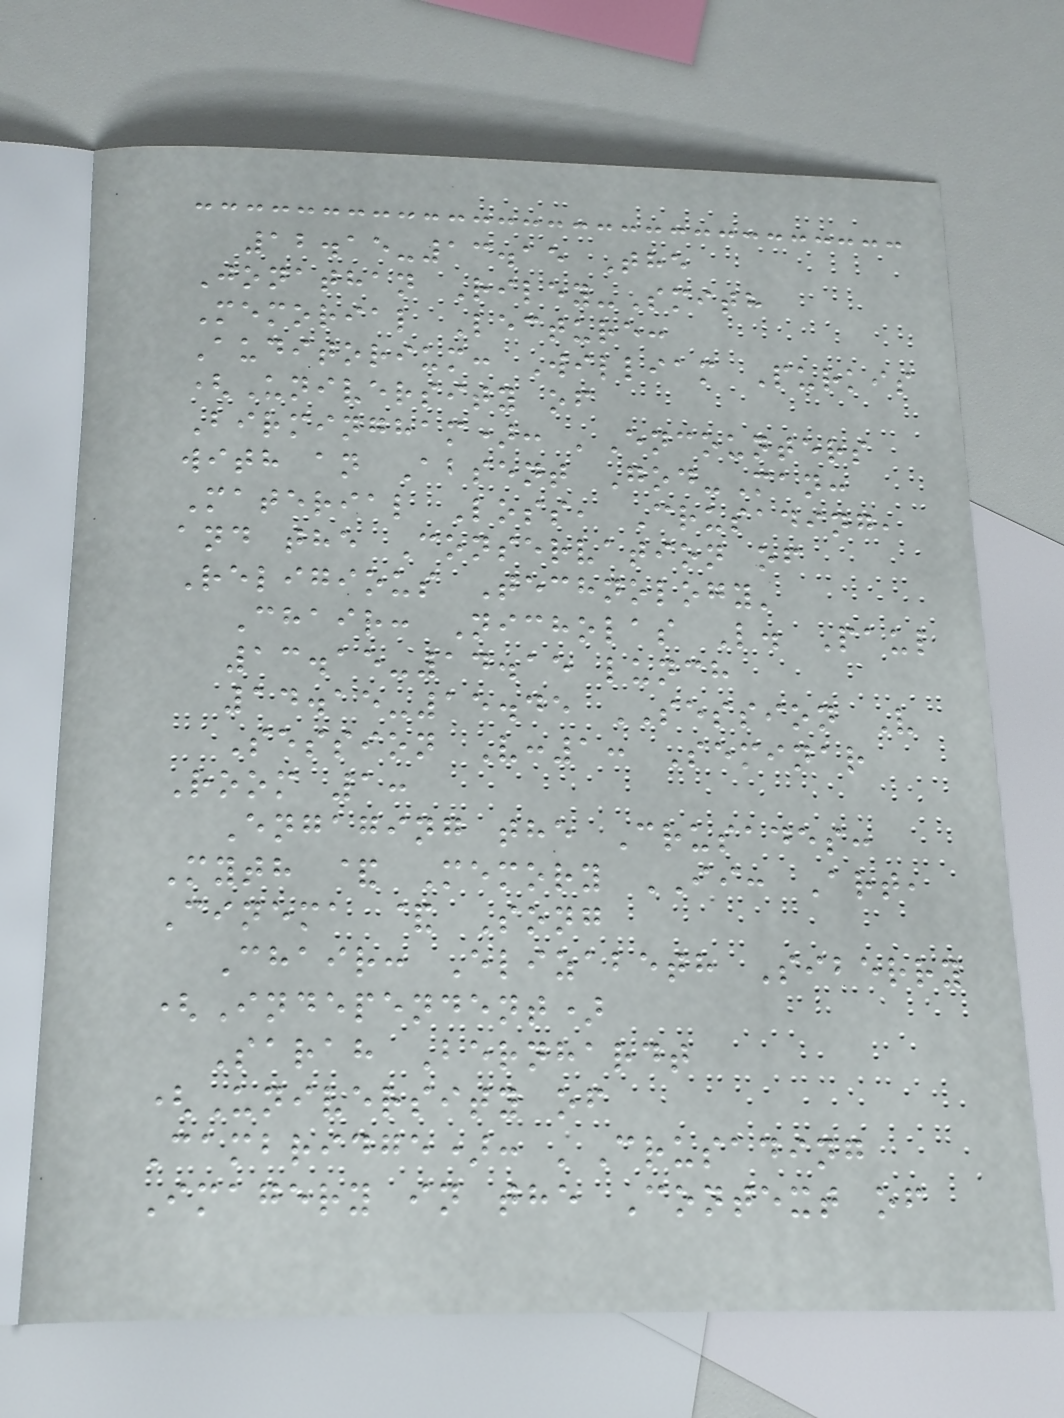12.15-13.15 The
Jonathan Riley-Smith
Memorial Lecture:
Auditorium: William Purkis
(University of
Birmingham): 'Encounters
with an Absent God-Man:
Material Loss, Crusading,
and the Conservation of
Religious Technology'
Chair: Nicholas L. Paul
13.15-14.15 lunch
14.15-15.45 SESSION V
Session V:1: Seminar
Room 1:
Engaging the Crusades:
Myth & Memory II: Art,
Cinema & Song
Chair: Elizabeth Siberry
(Independent)
Sarah Bernhardt
(University of
Cambridge): 'Crusading
Imagery in the Context of
